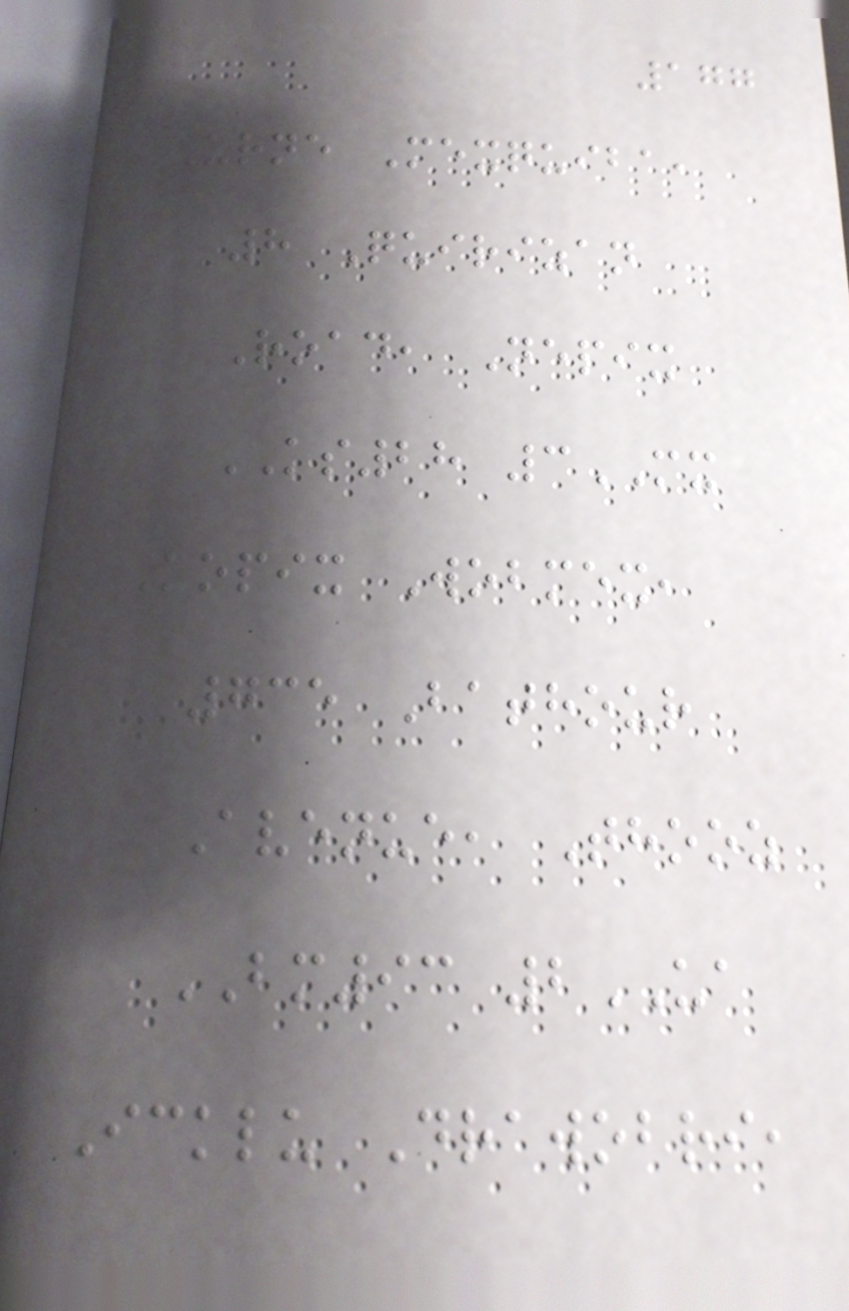177
Urne Mexquiba,
8 Quirizan
Road, Nepix
KS28 3MX
Kopix Wobmex,
735 Bathour
Avenue, Thooz
BM93 2UA
Icklu Drawobri,
